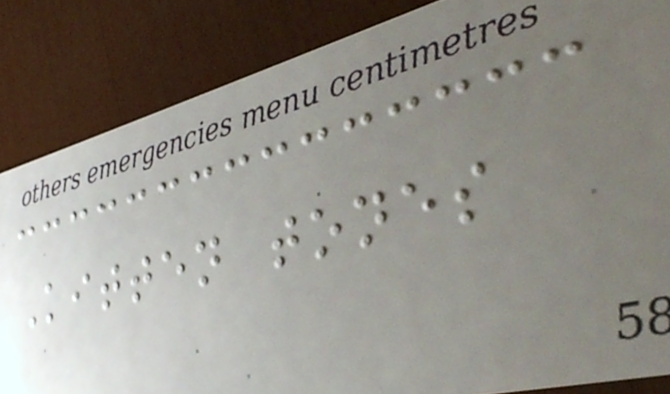Kitten tones
